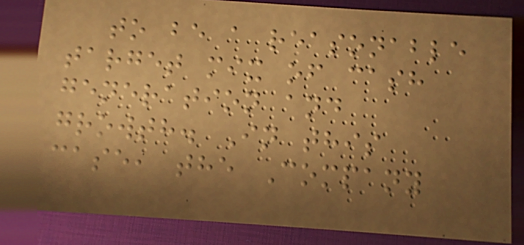to be a reasonable
target mix of cash
generation and
growth. In this
case, the Company
